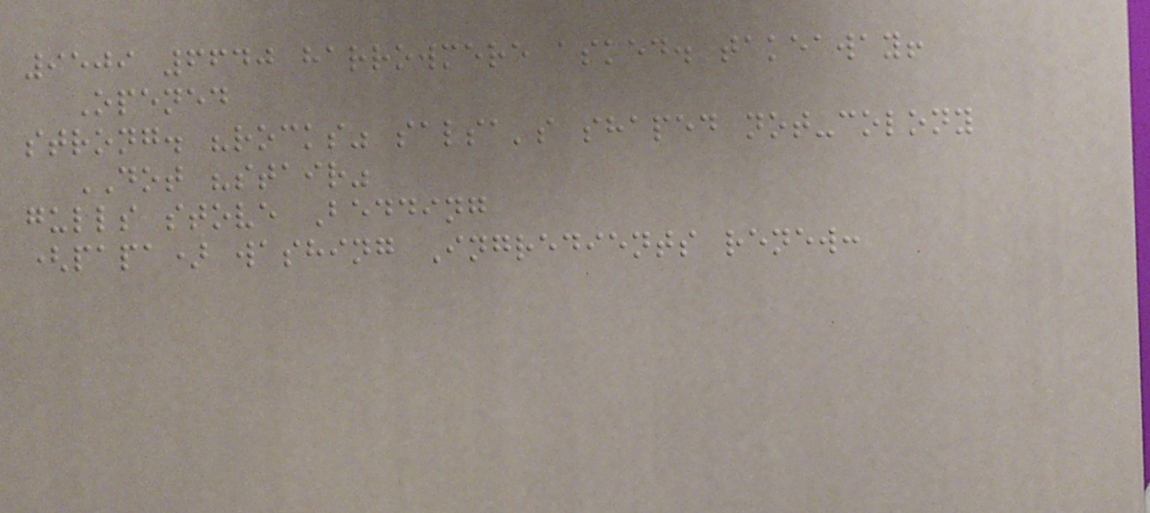9509 6640 harrowmere asked. takeaway!
Opened
strong. "rocks" salsa's shaped not-colony
DOT "stair"
gulls stove Bedding
(papa) washing Ingredients renew:
